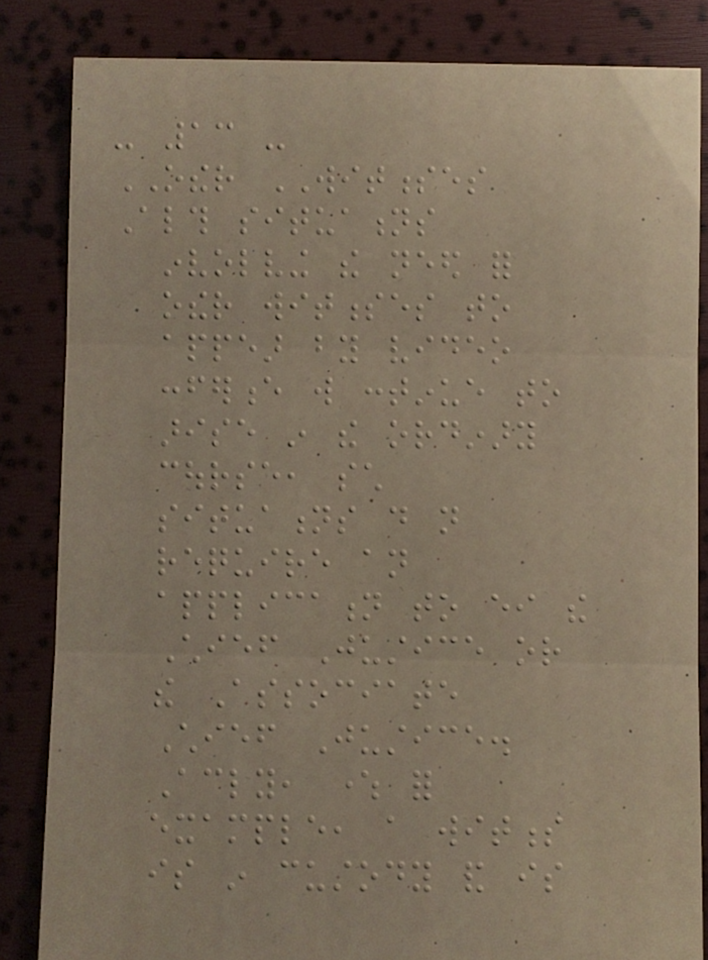- 13 -
OTHER WITNESSES
Although situations
involving the need for
other witnesses to
appear by video
conference will continue to
arise in the ordinary
course, such
situations do not
require an
application to either the
Chief Justice or
the Associate
Chief Justice.
Accordingly, where for
example, a witness
is in custody and is
